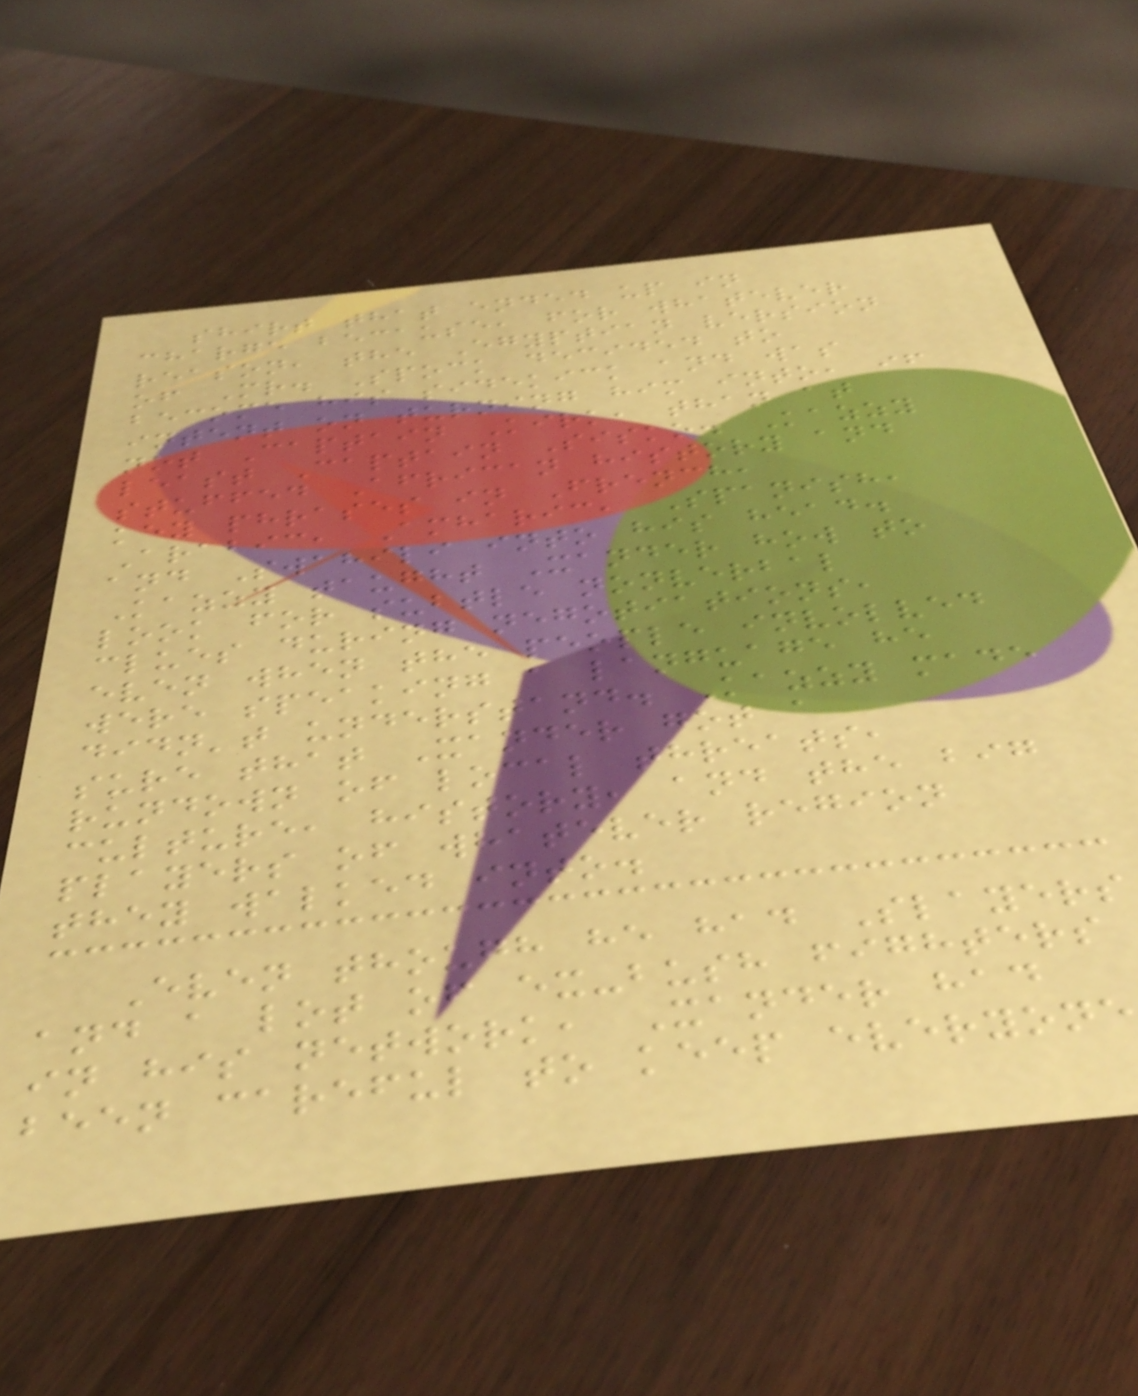shirt that ended up in
charge because, for whatever
reason, the Egyptian version
of Mr. Spock decided to
become his sidekick and was
intent on turning him into, if
not Captain Kirk, than at
least Captain Sisko. Kazzy
stuffed African history and
key phrases in French,
Arabic, Amharic, Spanish,
and Swahili into his head.
Kazzy taught Xander how to
look for subtle nonverbal
clues during negotiations,
even when the people involved
were speaking a language he
didn't understand. Kazzy made
sure that Xander got a
rundown of local threats,
culture, history, and the big
players of whatever region
they walked into.
Even though he had Slayers
and a lot of ex-bush fighters
in his network, Xander had
been careful to keep everyone
